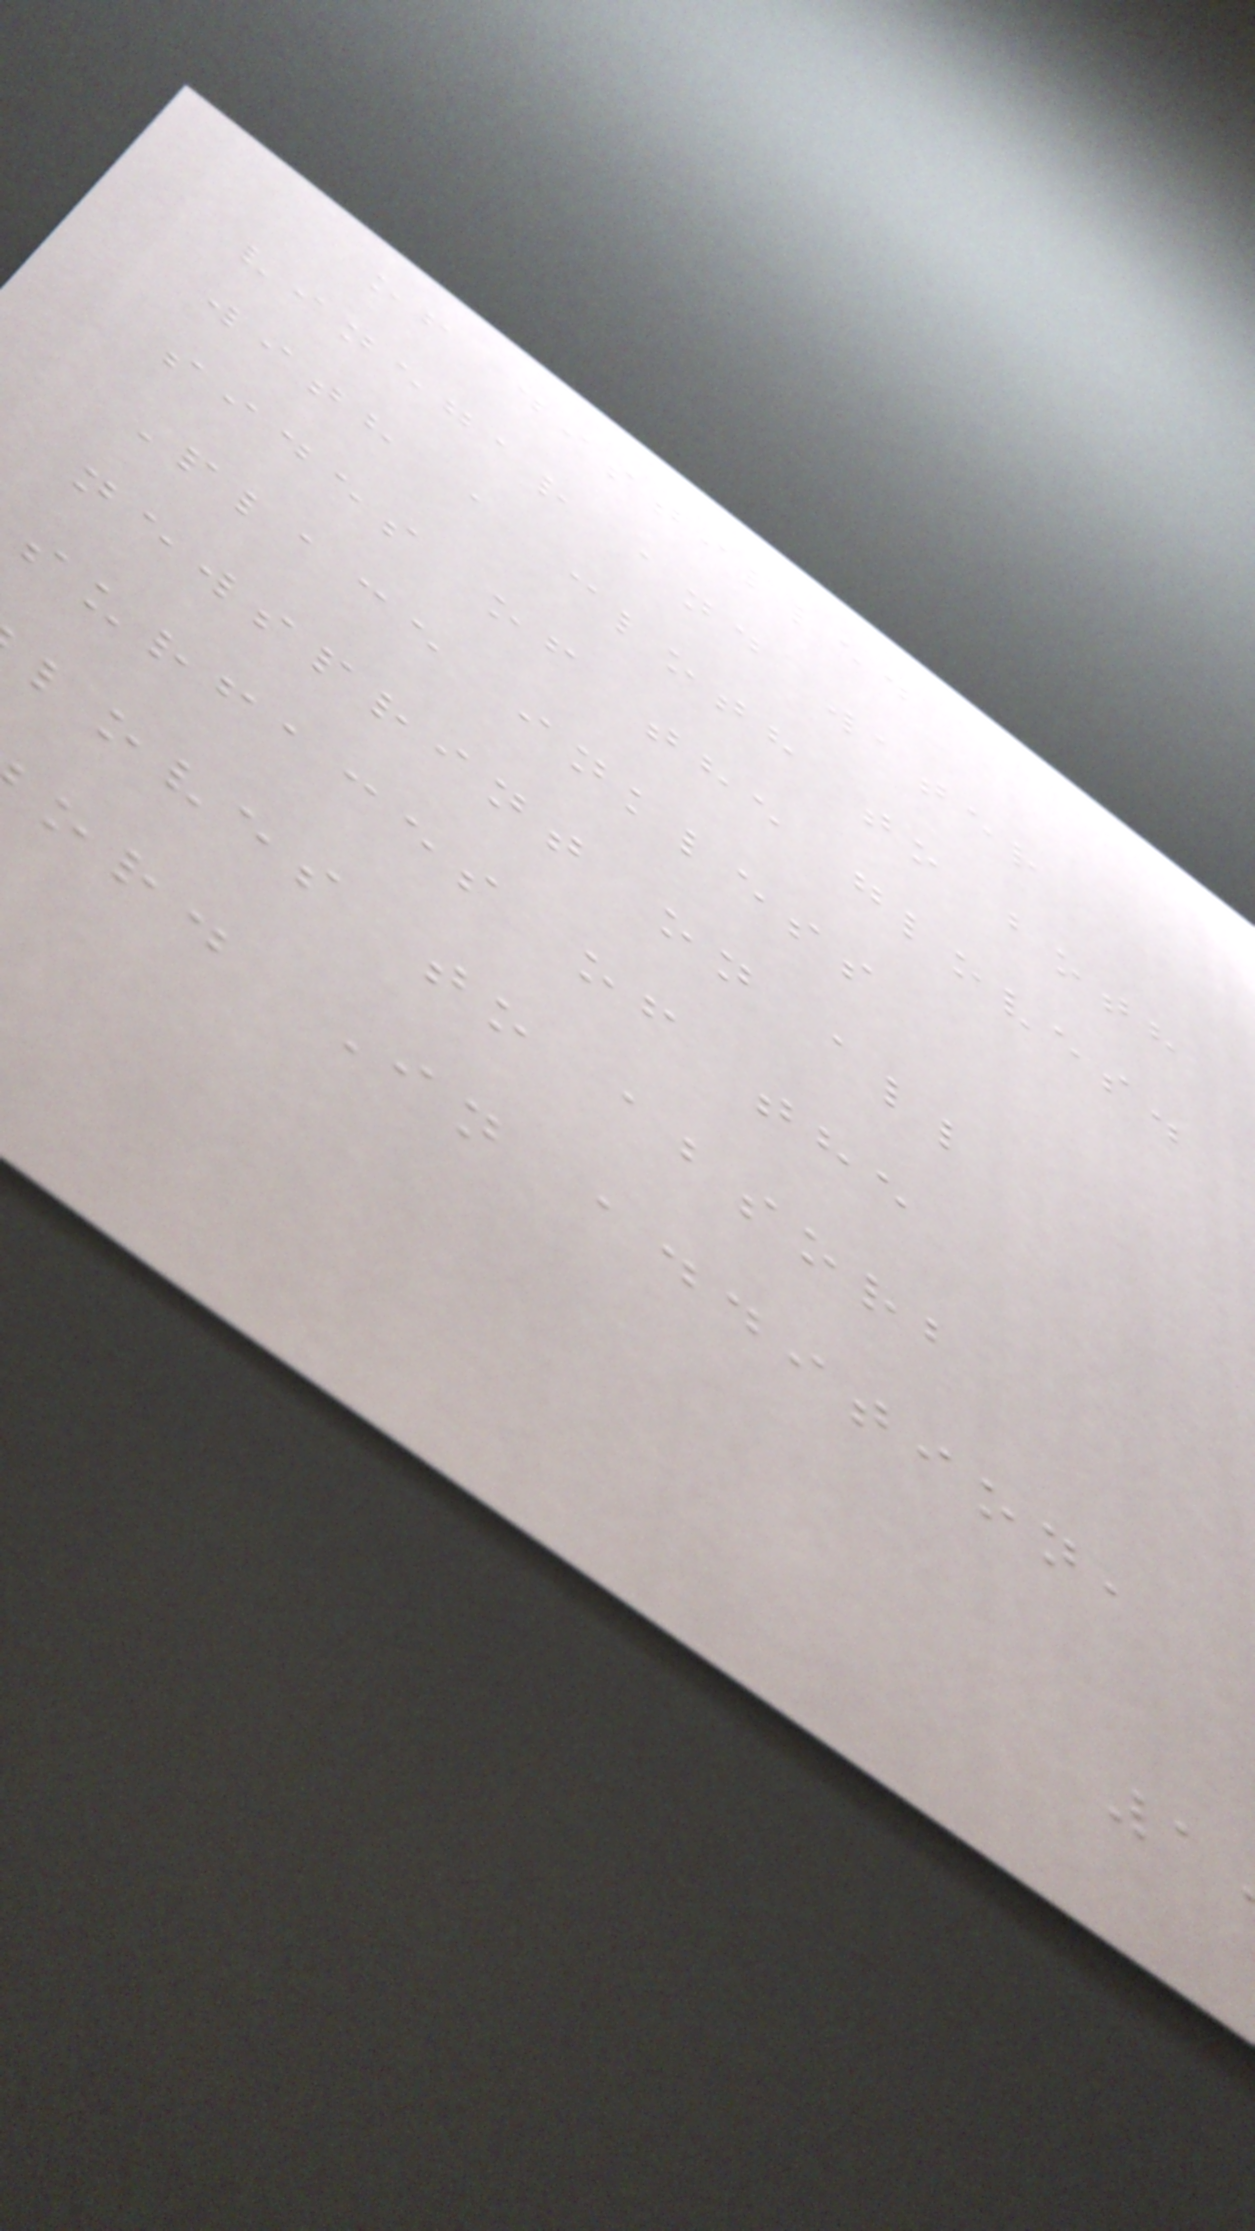of distilled
vinegar and water
with a cloth to both
sides of the gloves.
Place inkless
newsprint on all
surfaces of the
loves to absorb
or. In addition,
